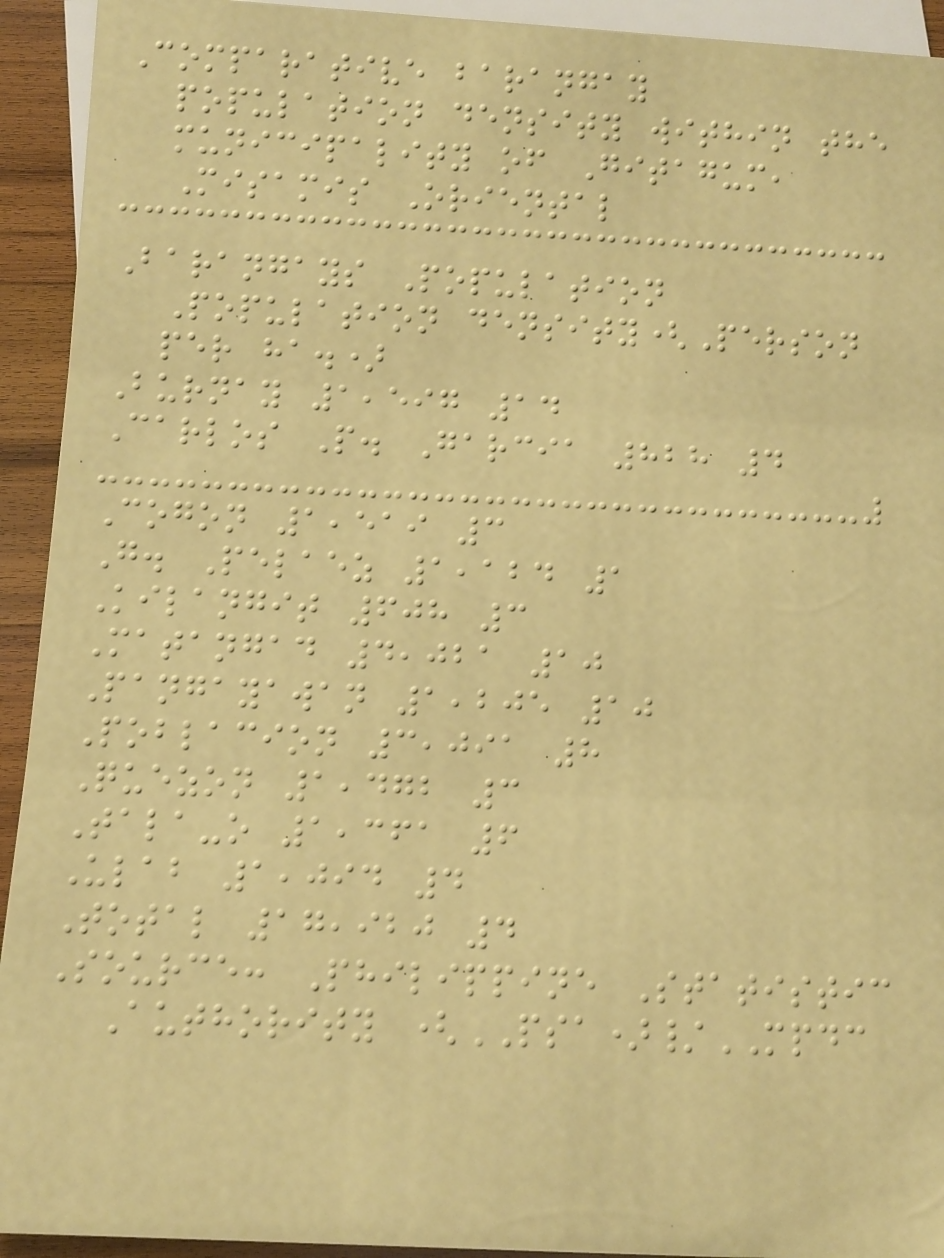Comparative barangay
population density within the
municipality of Gitagum,
Misamis Oriental
Barangays Population
Population density(Person
per ha.)
Burnay 1,597 14
Carlos P. Garcia 828 4
Cogon 1,519 3
G. Pelaez 1,124 1
Kilangit 608 3
Matangad 4,021 10
Pangayawan 1,205 10
Poblacion 3,091 8
Quezon 1,472 3
Tala-o 1,361 6
Ulab 1,094 4
Total 17,920 4
Source: Philippine Statistic
Authority (PSA)/MPDC
